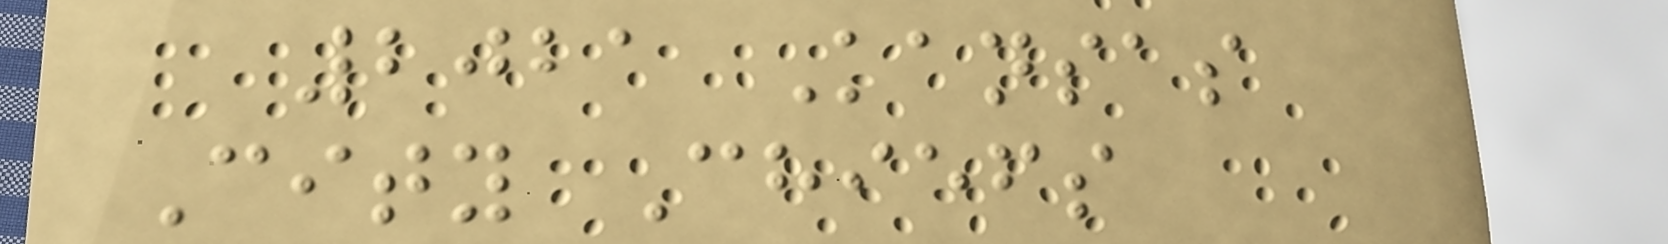2021 Kansas
City Chiefs
